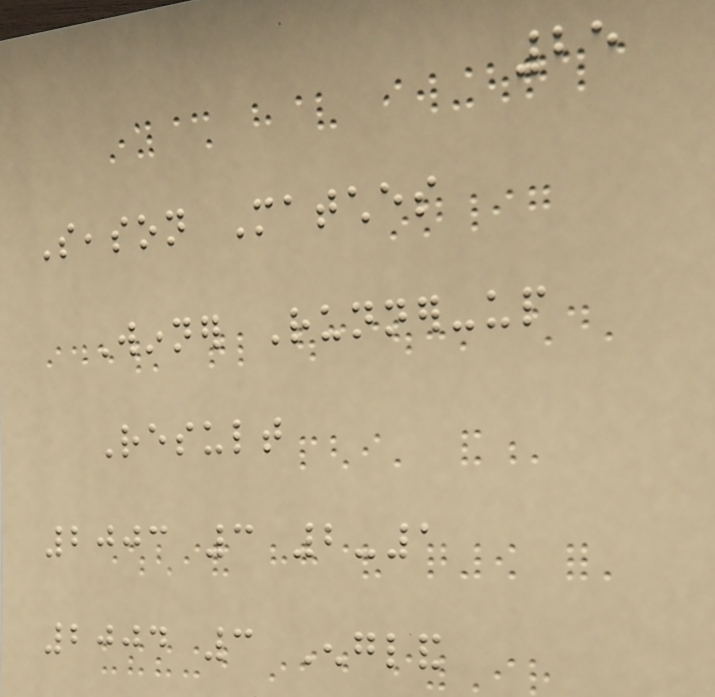25
Season Matches
Winner Runner-up
Result
2003 3 2-1
2004 3 England
